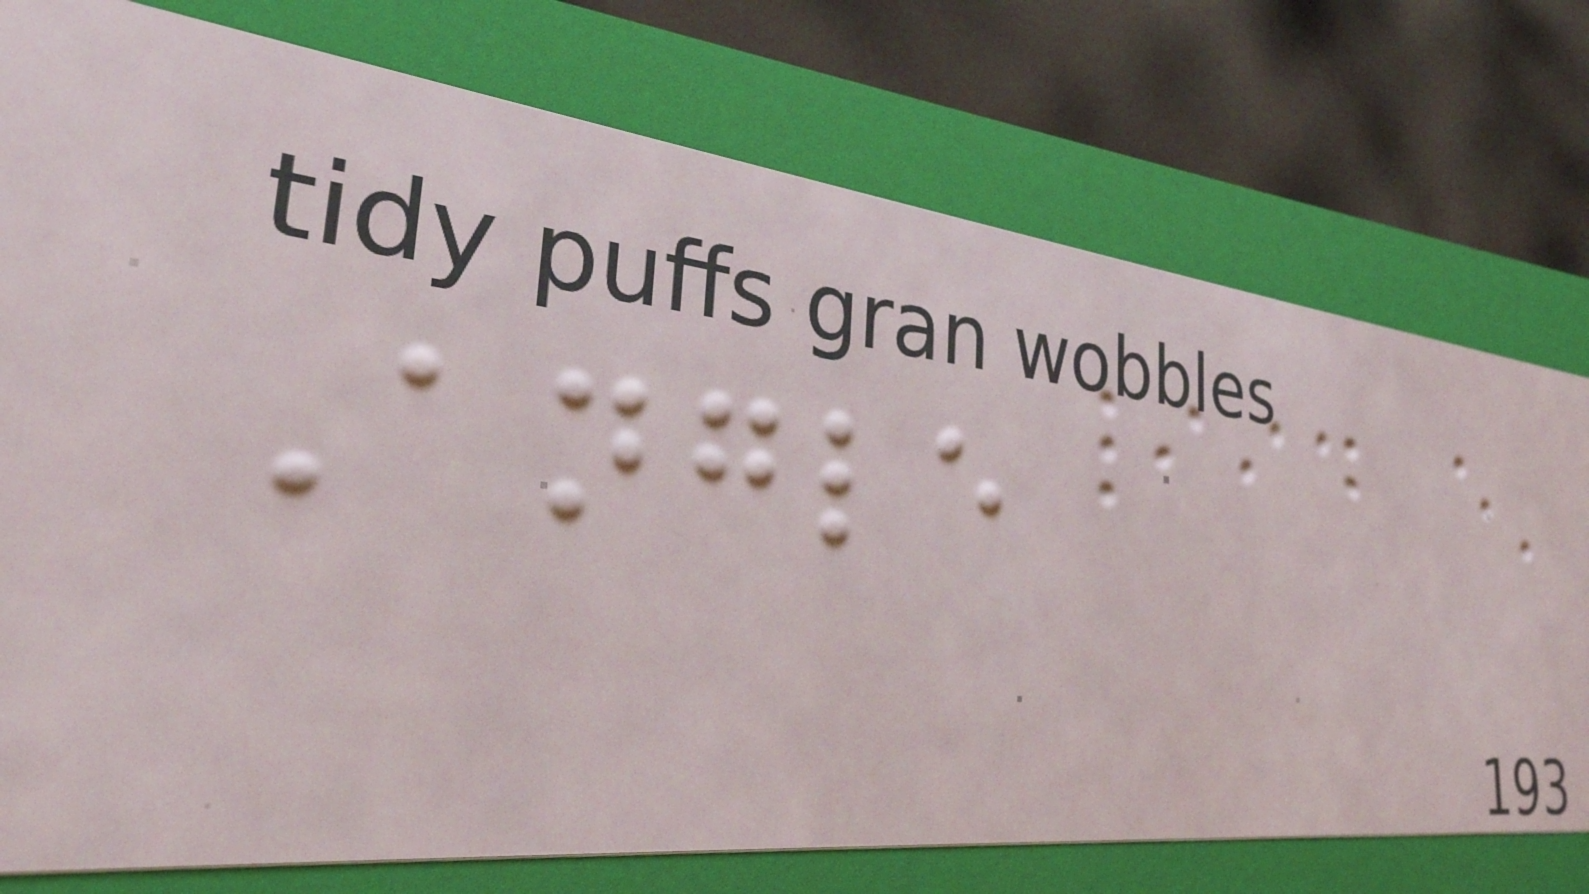Angle
